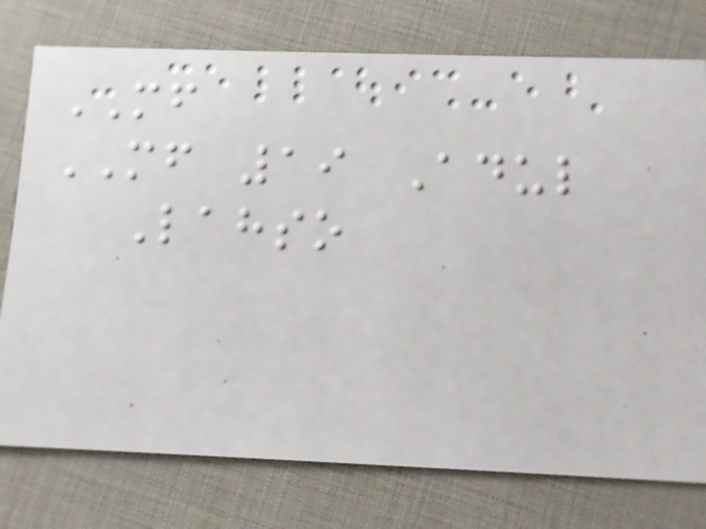MF
MF 19 Adul
Lahso
